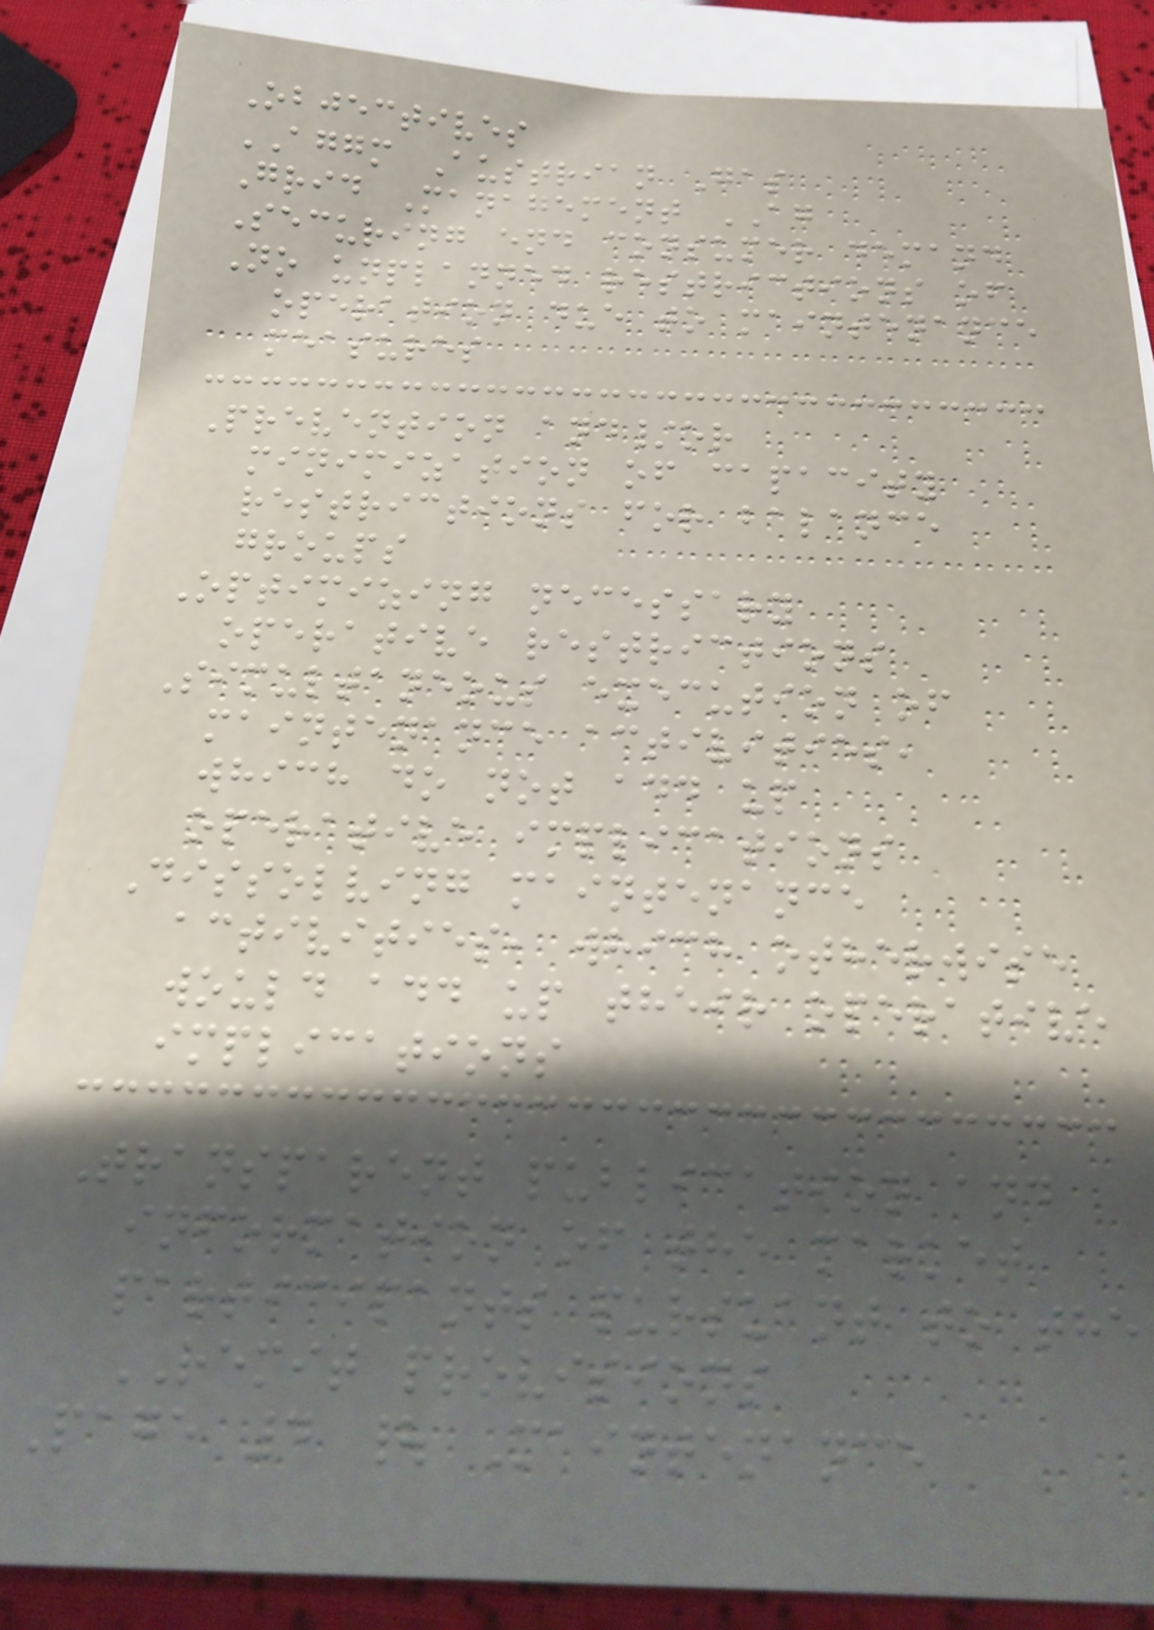Objectives
AGGM Austrian Gas
Grid Management AG
Securing end consumer demand
No unplanned restrictions of
operation due to maintenance
measures
Prevention and/or
minimization of capacity
restrictions for balance
groups
Optimizing necessary
operative restrictions
Simultaneous execution of
maintenance activities,
which do not add up
operative implications
Dissolving maintenance
activities, which otherwise
would add up their operative
implications
Transparent publication and
information of the market
participants pursuant to the
REMIT provisions
Page 4 | Maintenance
